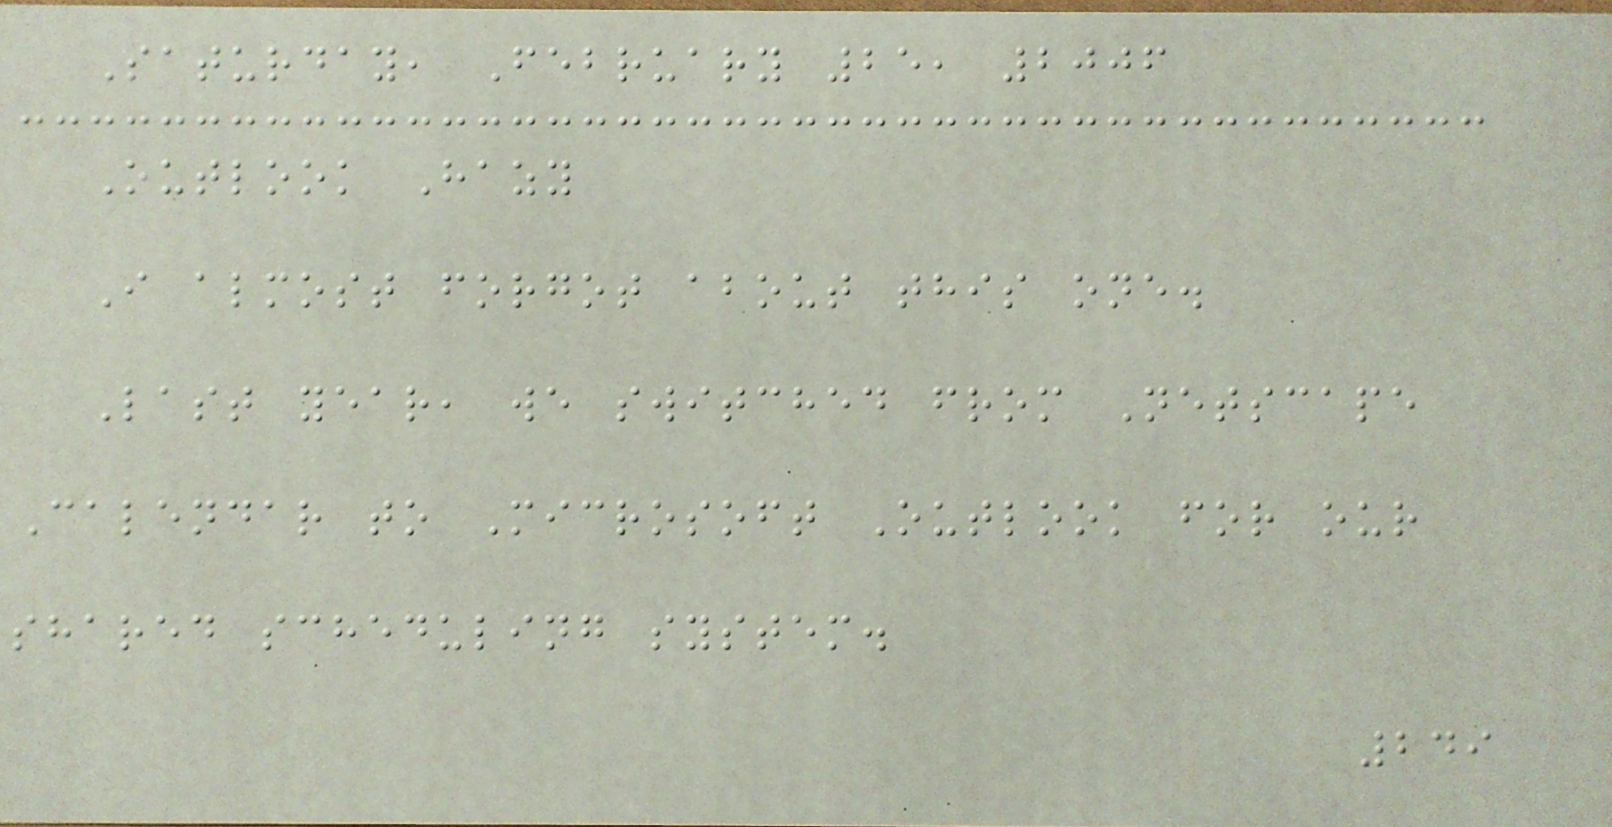Saturday, February 25, 2006
Outlook Hazy
I almost forgot about this one.
Last year, we switched from Netscape
Calendar to Microsoft Outlook for our
shared scheduling system.
249
